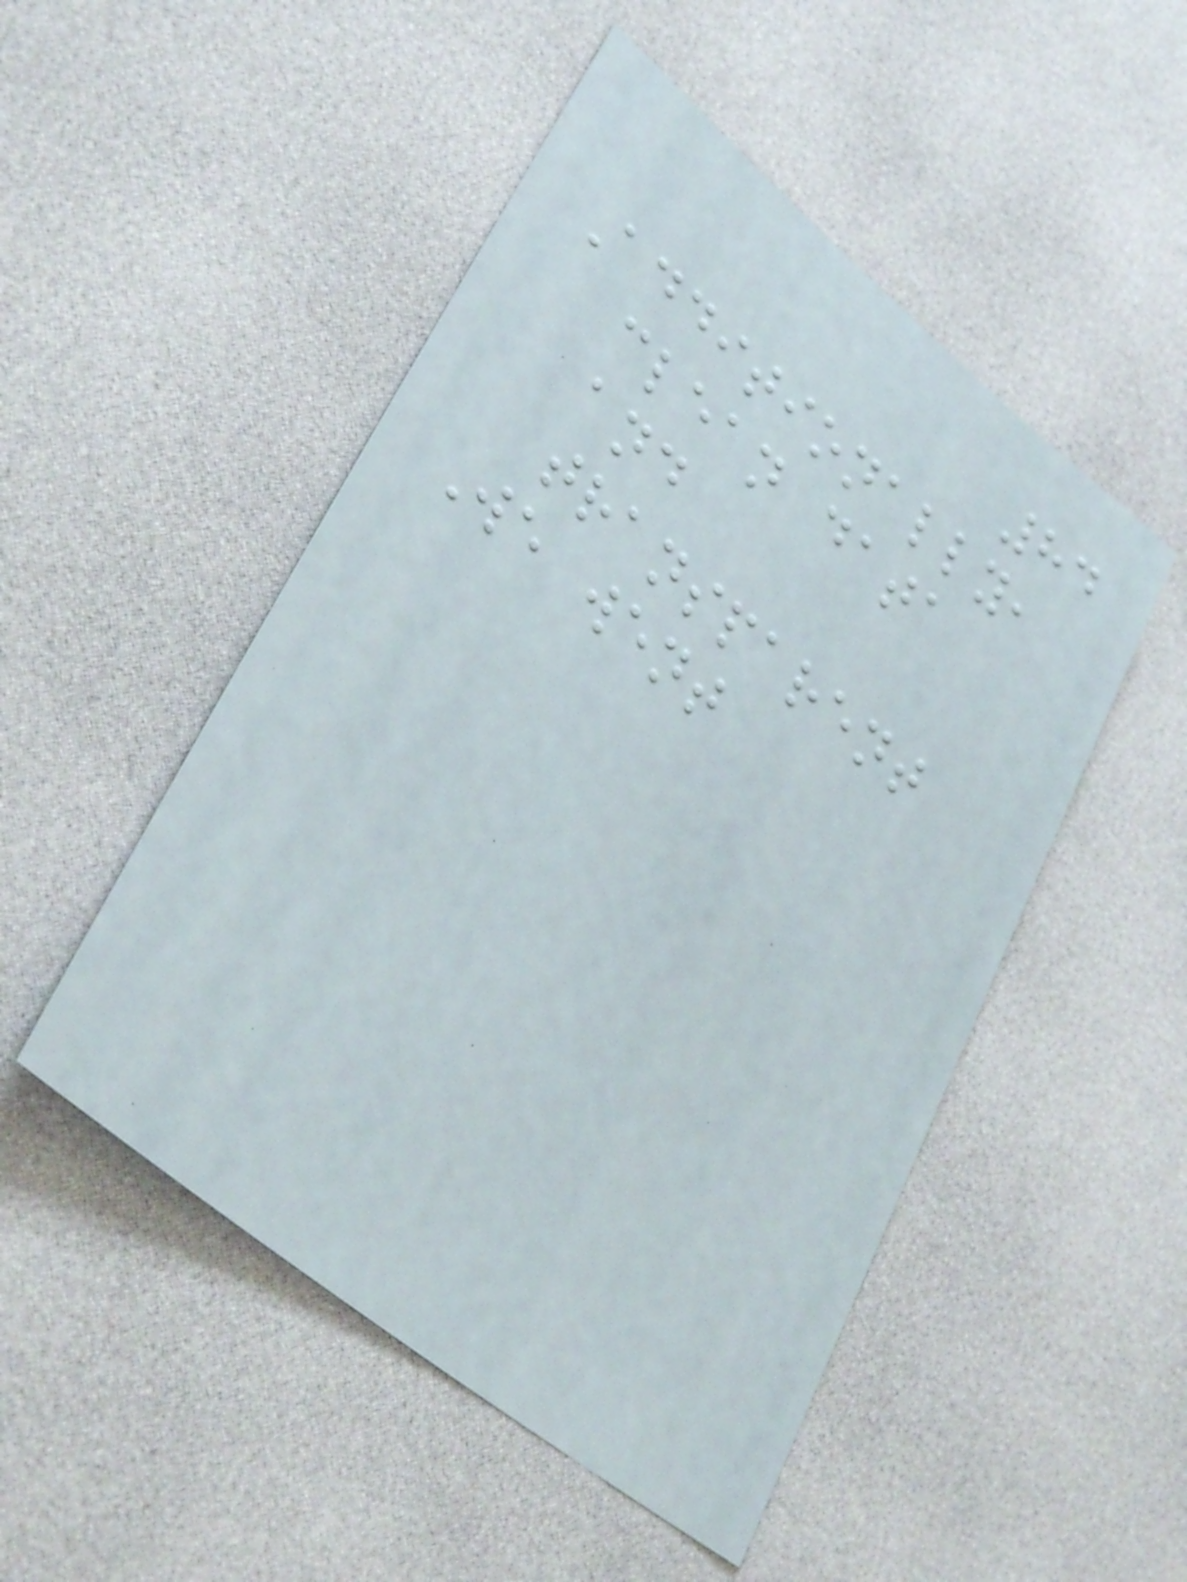84
Additionally,
clean data
and
transparent
We went
